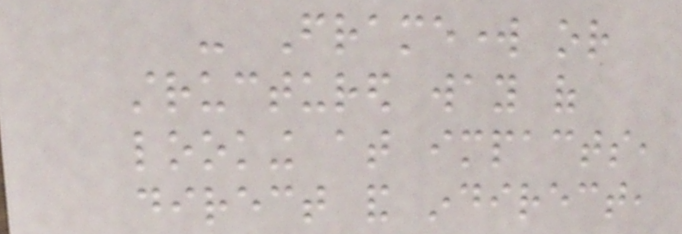- Framework or
structured way of
looking at impacts,
direct and indirect,
